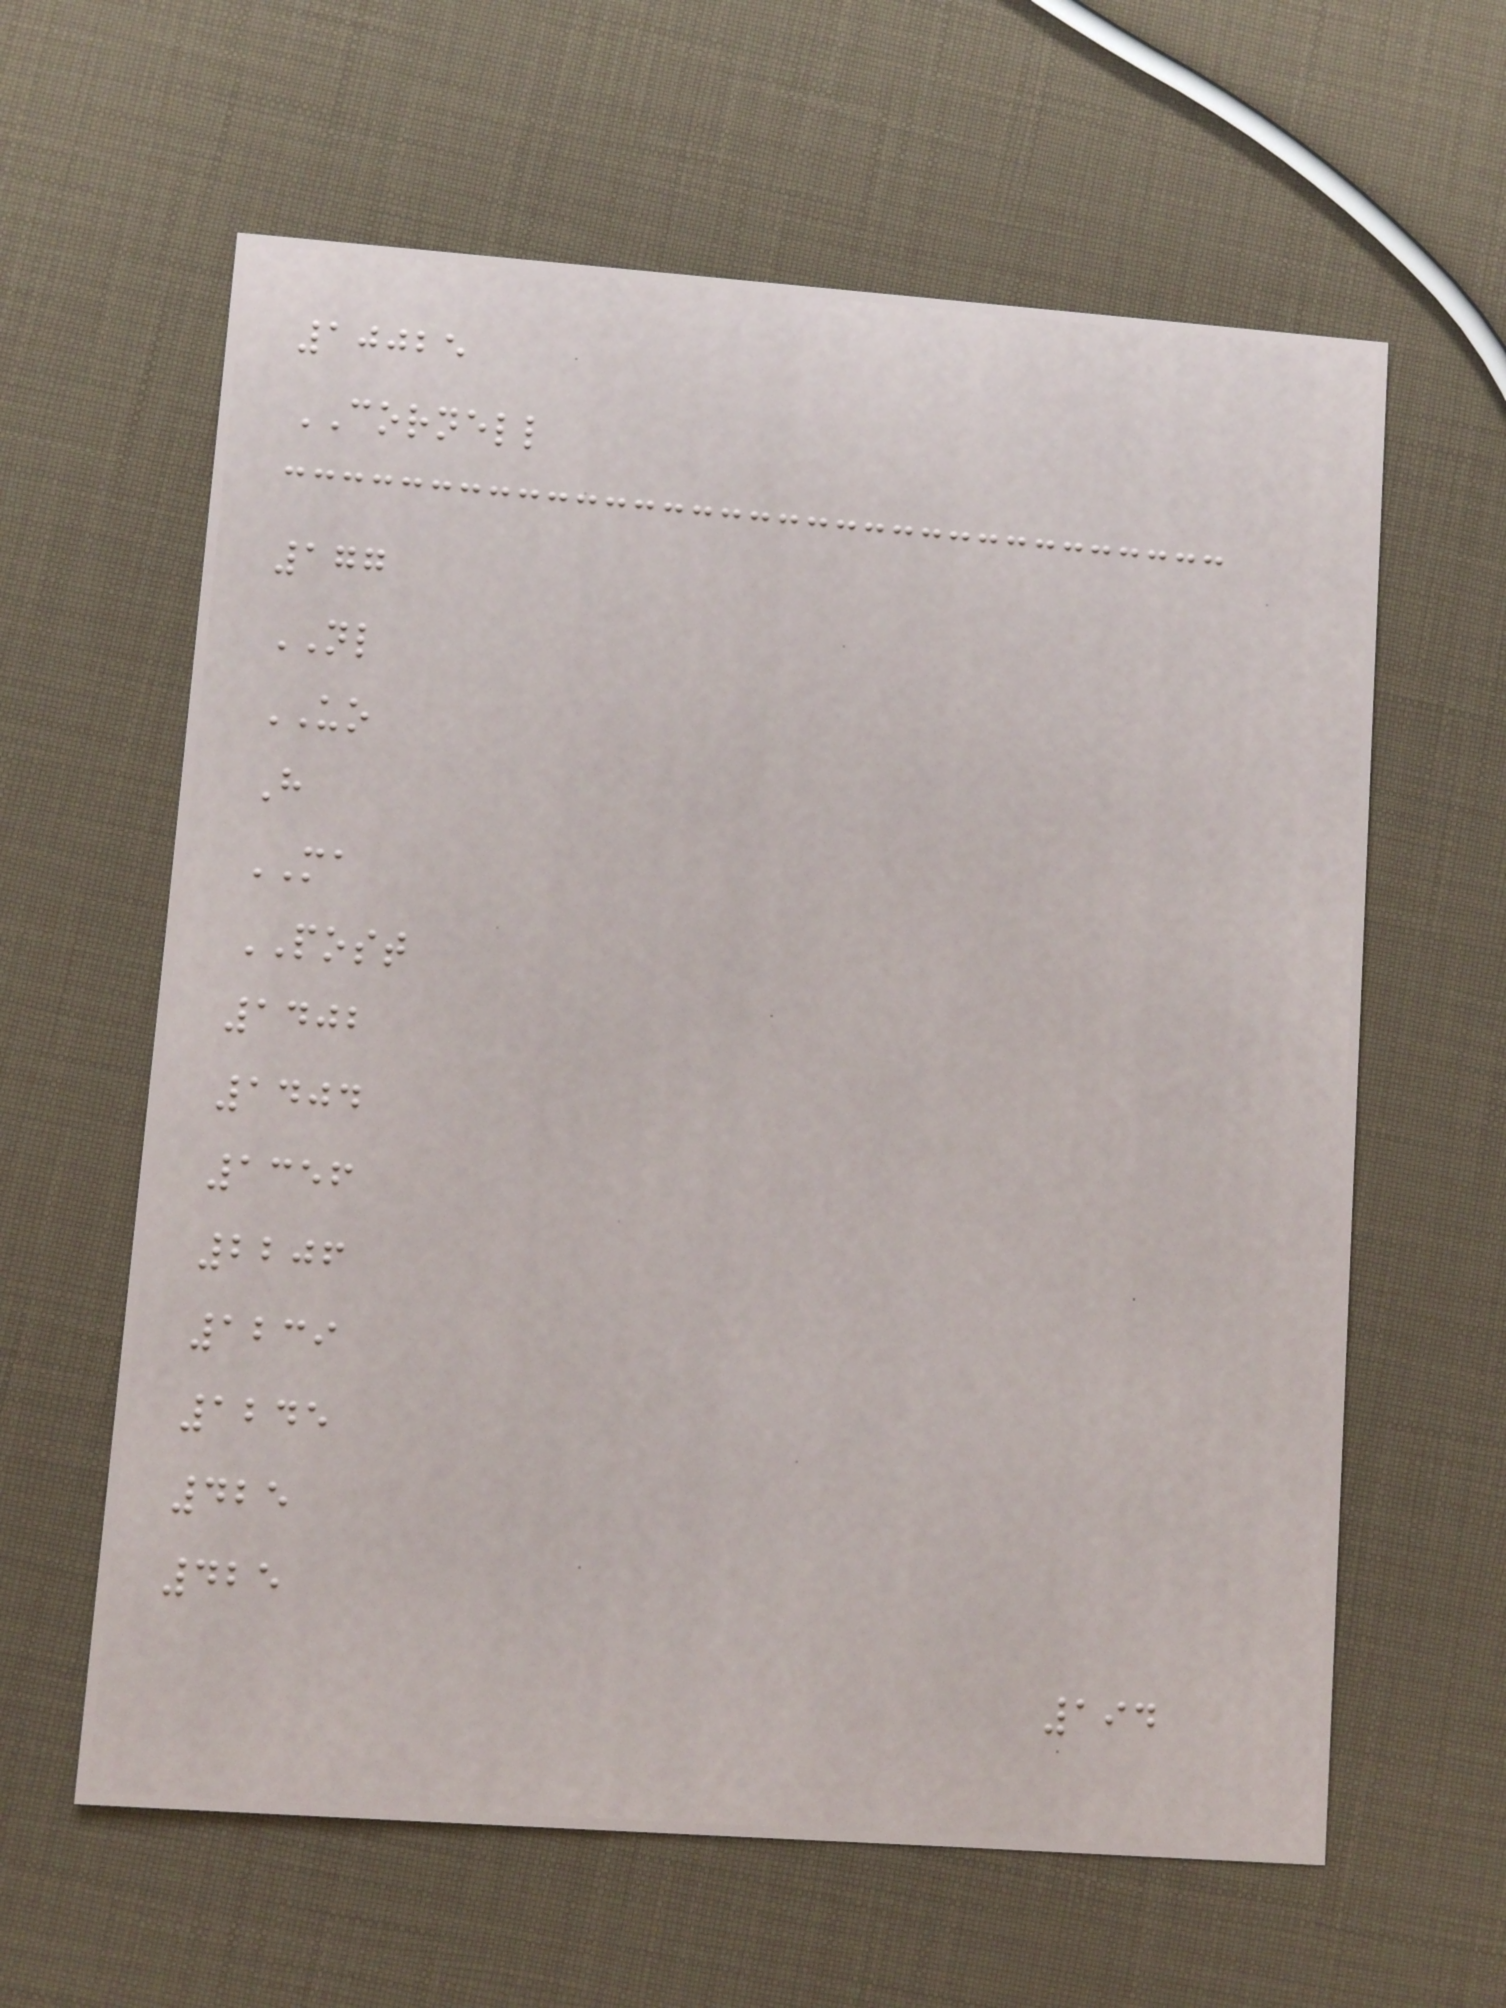10025
CORNELL
177
NL
UO
H
MA
POST
1402
1404
1356
2206
1239
1245
425
425
194
